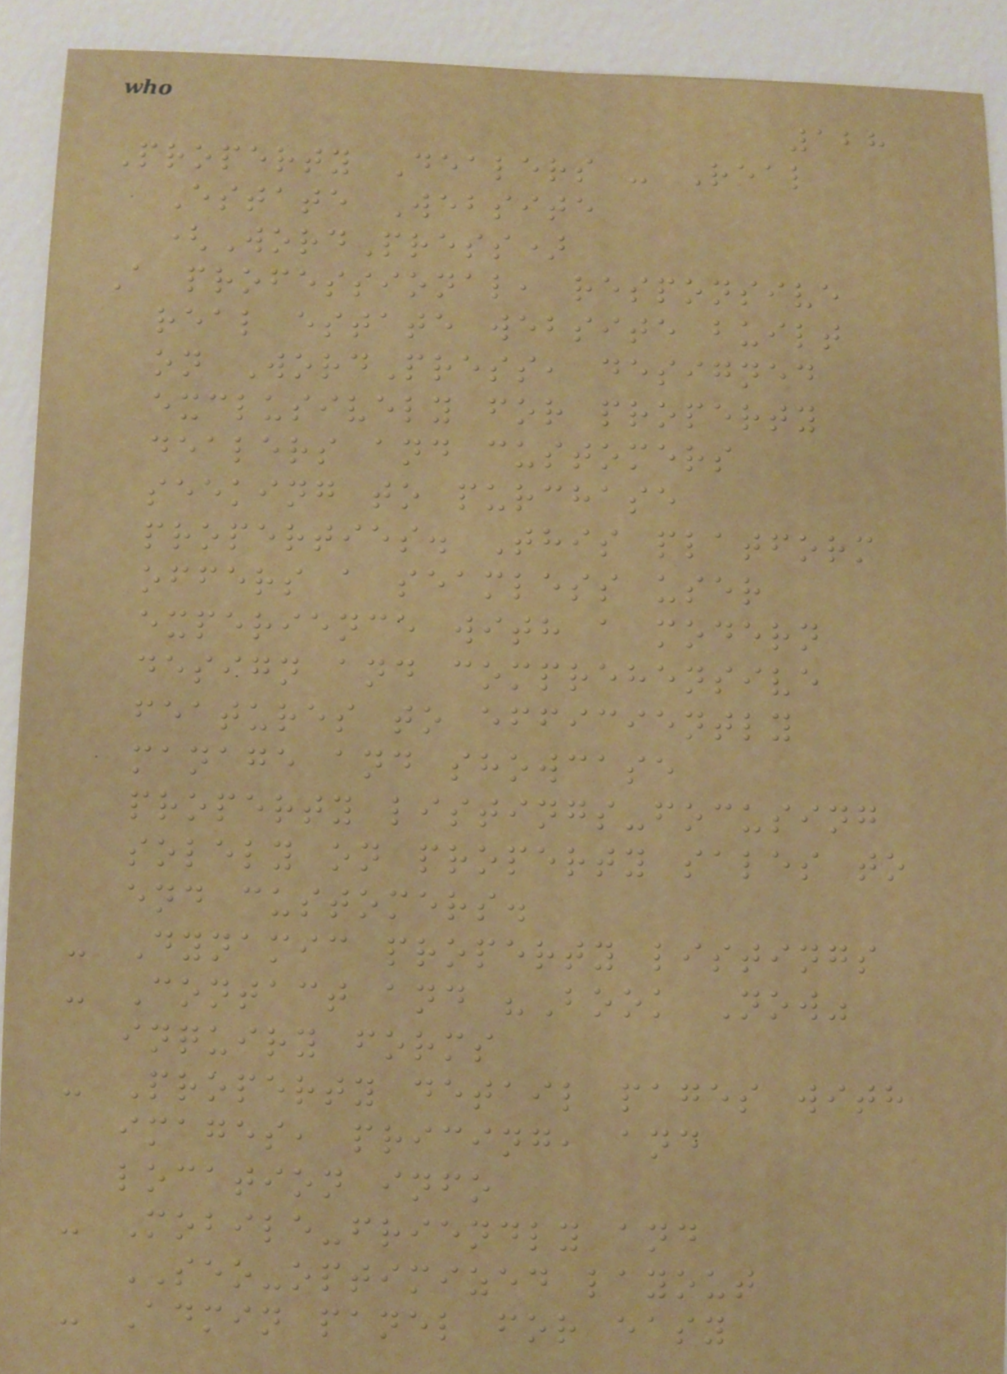128
Property Dealers - Real
Estate Website
(WordPress)
A professional, responsive
real estate website built
on WordPress, designed
exclusively for property
dealers and customers
seeking to purchase
properties. This platform
offers a seamless user
experience with a modern
design and comprehensive
features to efficiently
manage and showcase
property listings-focusing
solely on property sales to
end customers.
- Dynamic property listings
- Contact and "Book Now"
inquiry forms
- Property detail pages with
images, pricing, and
location info
- Mobile-friendly and
SEO-optimized layout
- Admin panel for easy
